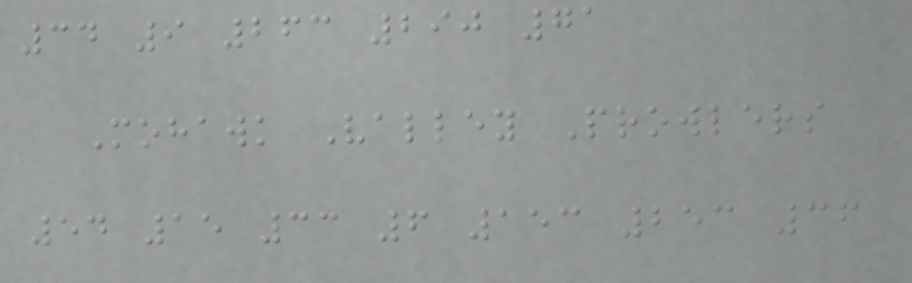34 9 263 290 71
Mohawk Valley Prowlers
54 15 33 6 153 253 36
